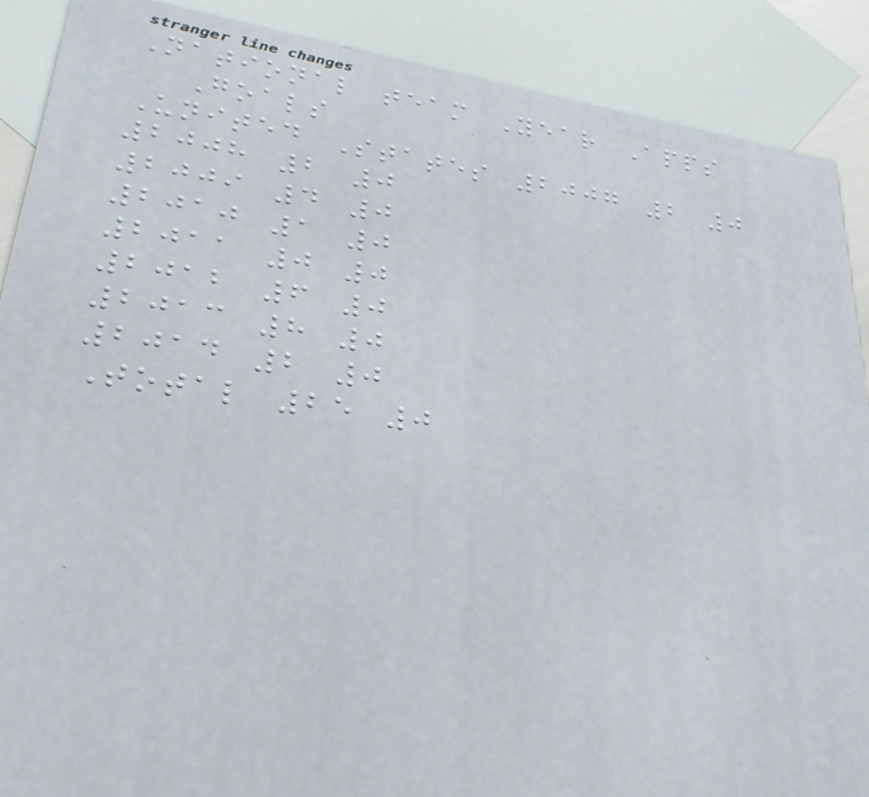National team Year Apps
Goals
United States 2007 2 0
2008 2 0
2009 4 0
2010 1 0
2011 0 0
2012 6 0
2013 8 0
2014 2 0
Total 25 0
